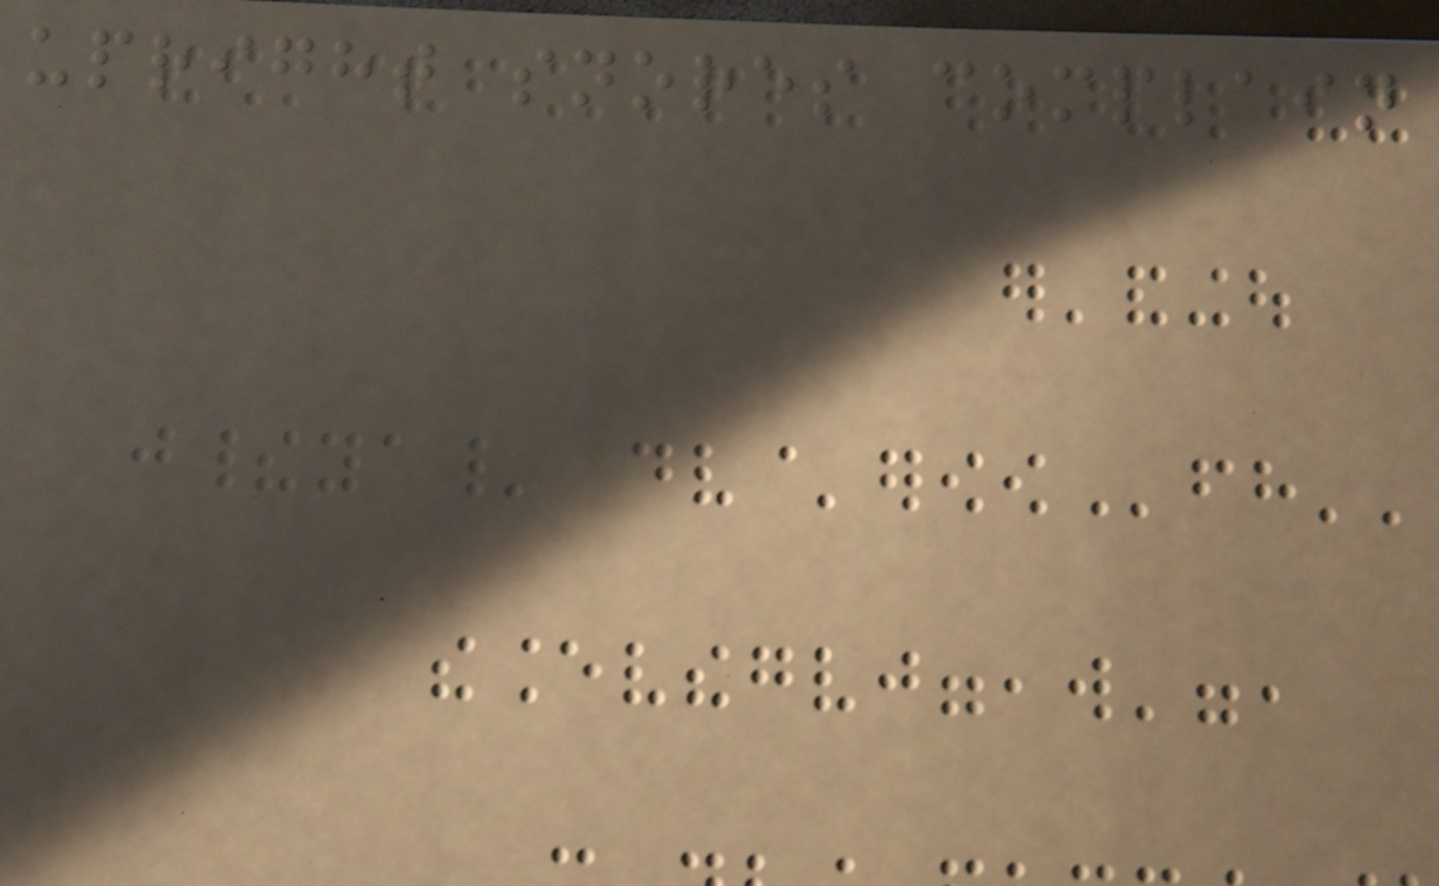upright snores complain
